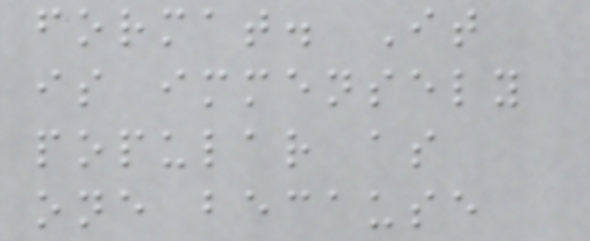format. It
is immensely
popular as
one because
